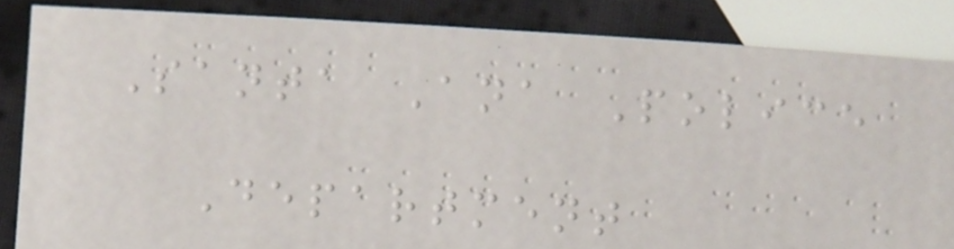Santa Ana Police
Department
